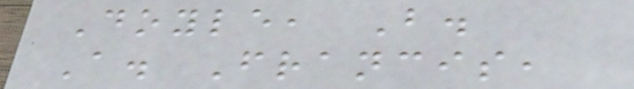Doyle, B.
A. Francis,
